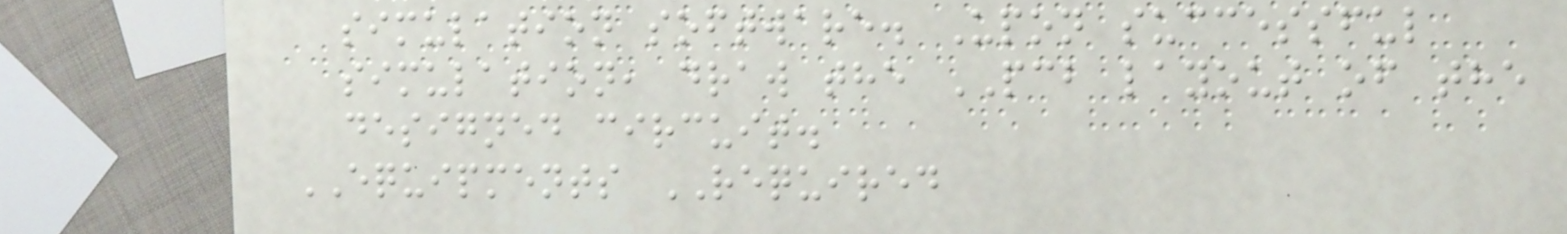simulation software. Upon successful
simulation, draw the PCB layout of the
designed circuit.
EQUIPMENTS REQUIRED
